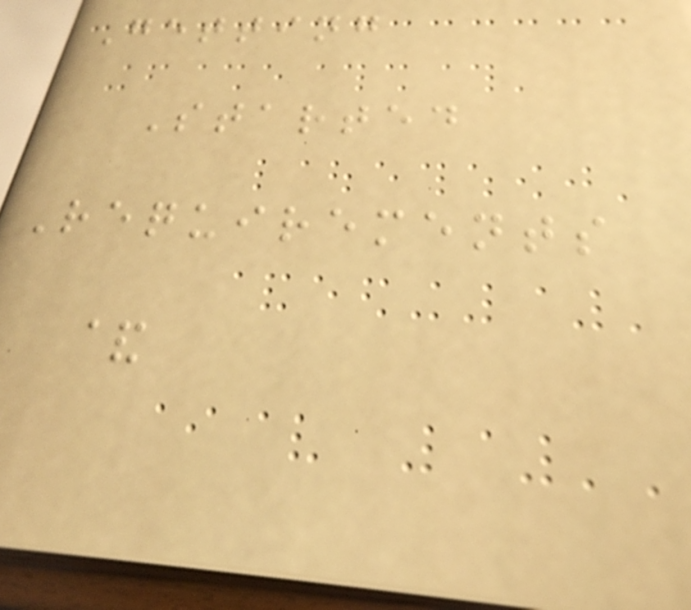Getting
Started
Requirements
&
